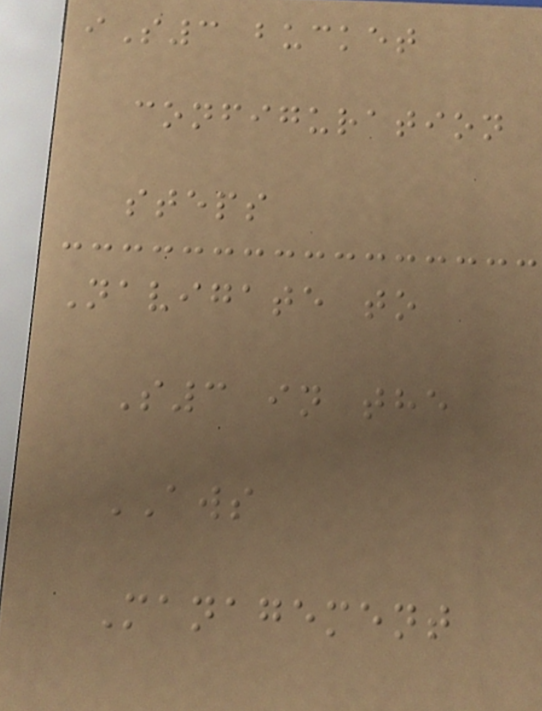iS3 bucket
configuration
steps
Navigate to
S3 in the
AWS
Management
